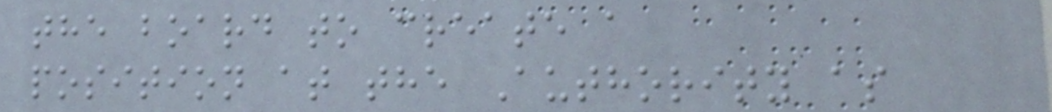the board to create a
position at the Authority as
